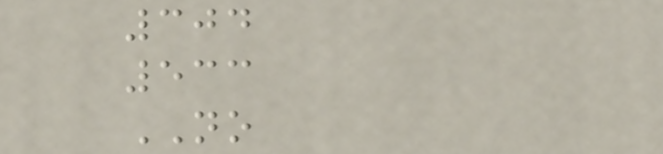304
533
NO
